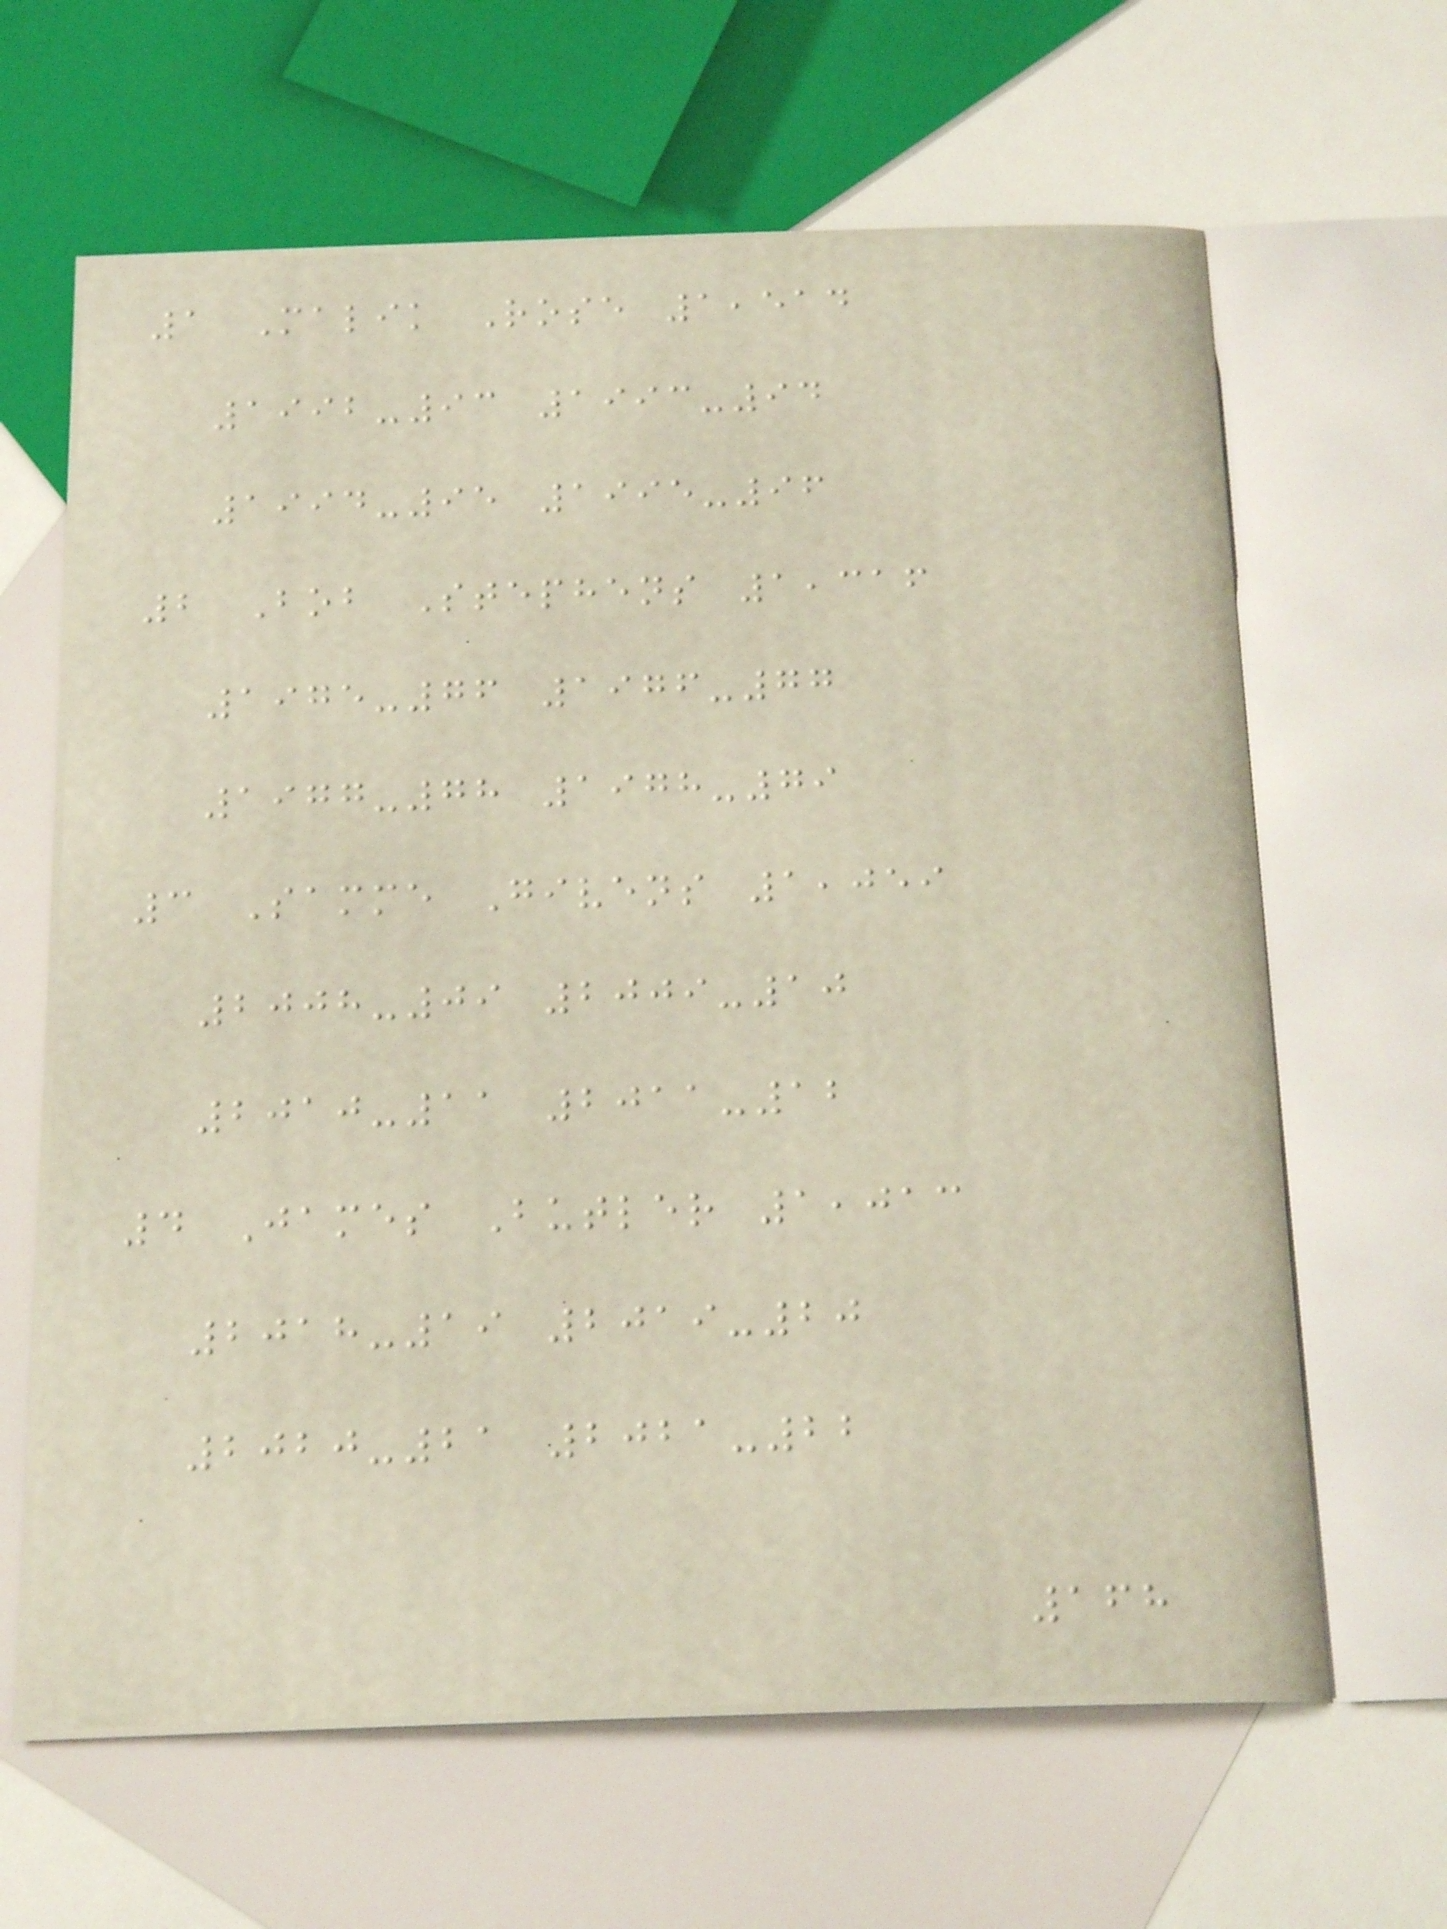1 Malik Rose 1,514
1992-93 1993-94
1994-95 1995-96
2 Bob Stephens 1,316
1975-76 1976-77
1977-78 1978-79
3 Samme Givens 1,059
2008-09 2009-10
2010-11 2011-12
4 James Butler 1,013
2018-19 2019-20
2020-21 2021-22
168
